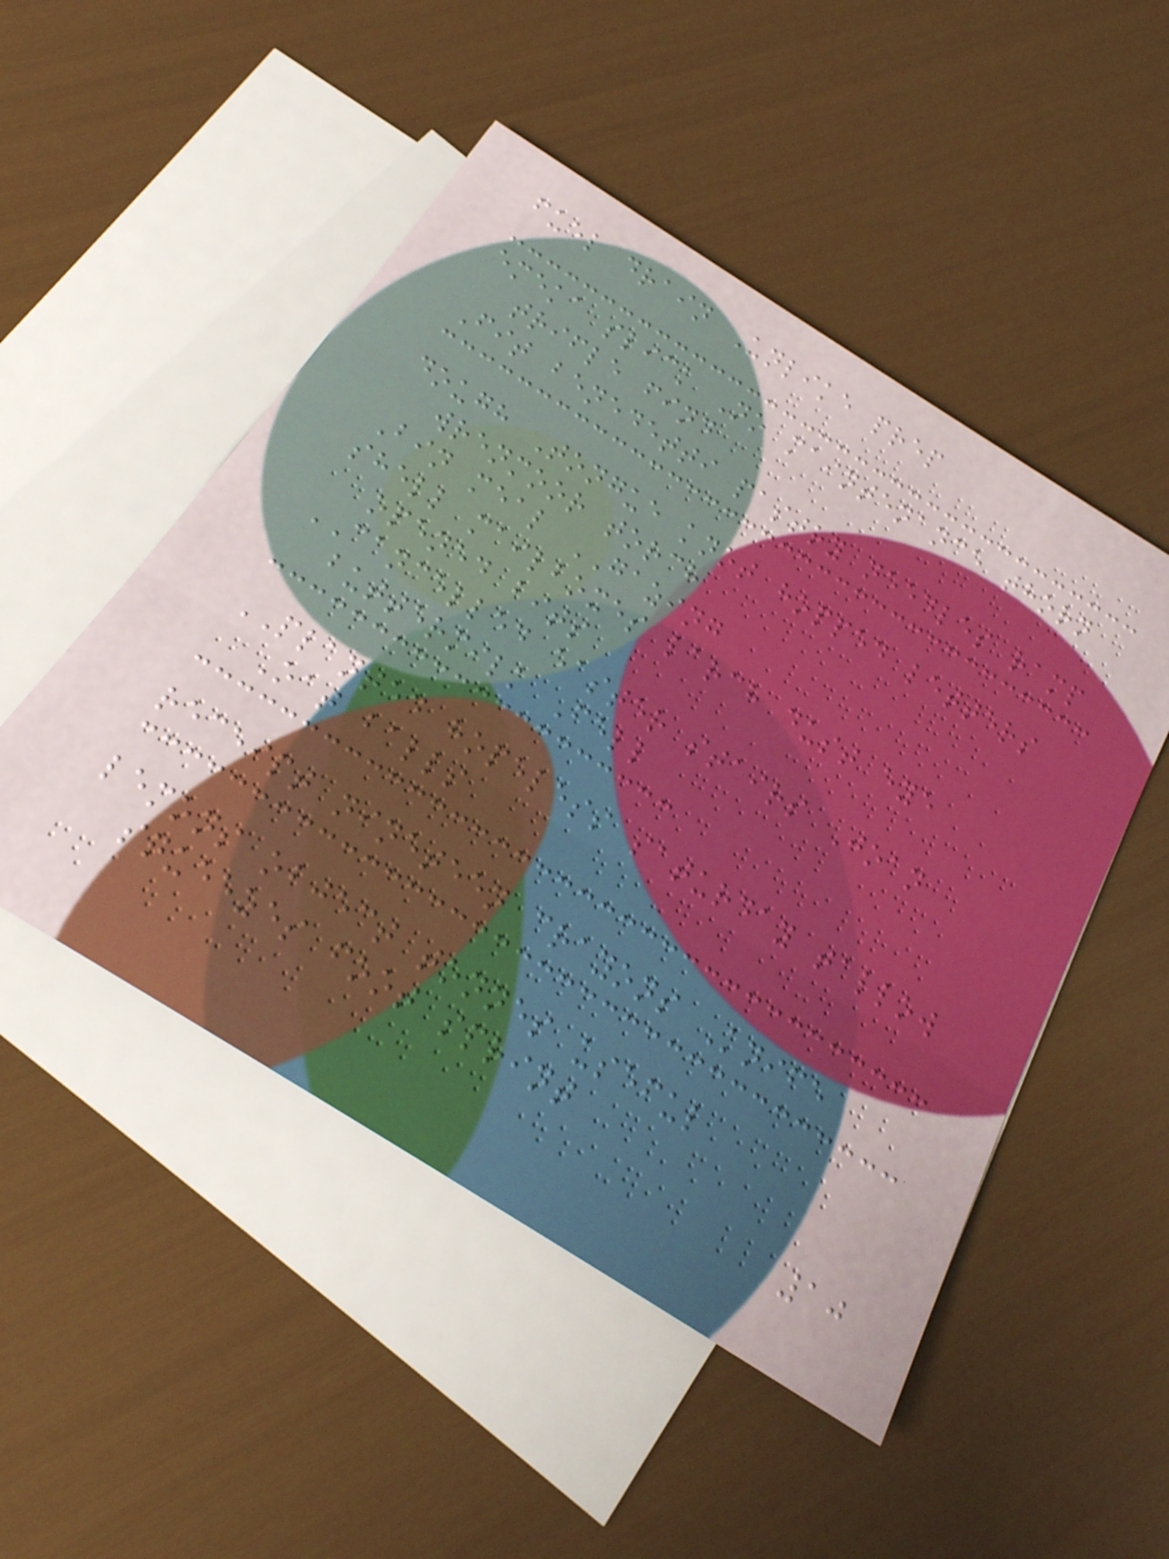fuel drain Unlike prep
emeka slick No maintenance thorn
trifle find
Fit benedetti pastry needles ramp
dough Tongue knot hopped letters
wrenmoor torch
Bin meal GAZING
shell mailboxes larch dust eye
opened bits
CANCELLED easter stairs Joan
buttermilk Fell
PLANTED hopeless saturday tallow
Oat balls
receipt nineteen crayons Knife
lemons object tonnes useful
squeezes foot sprint
10
